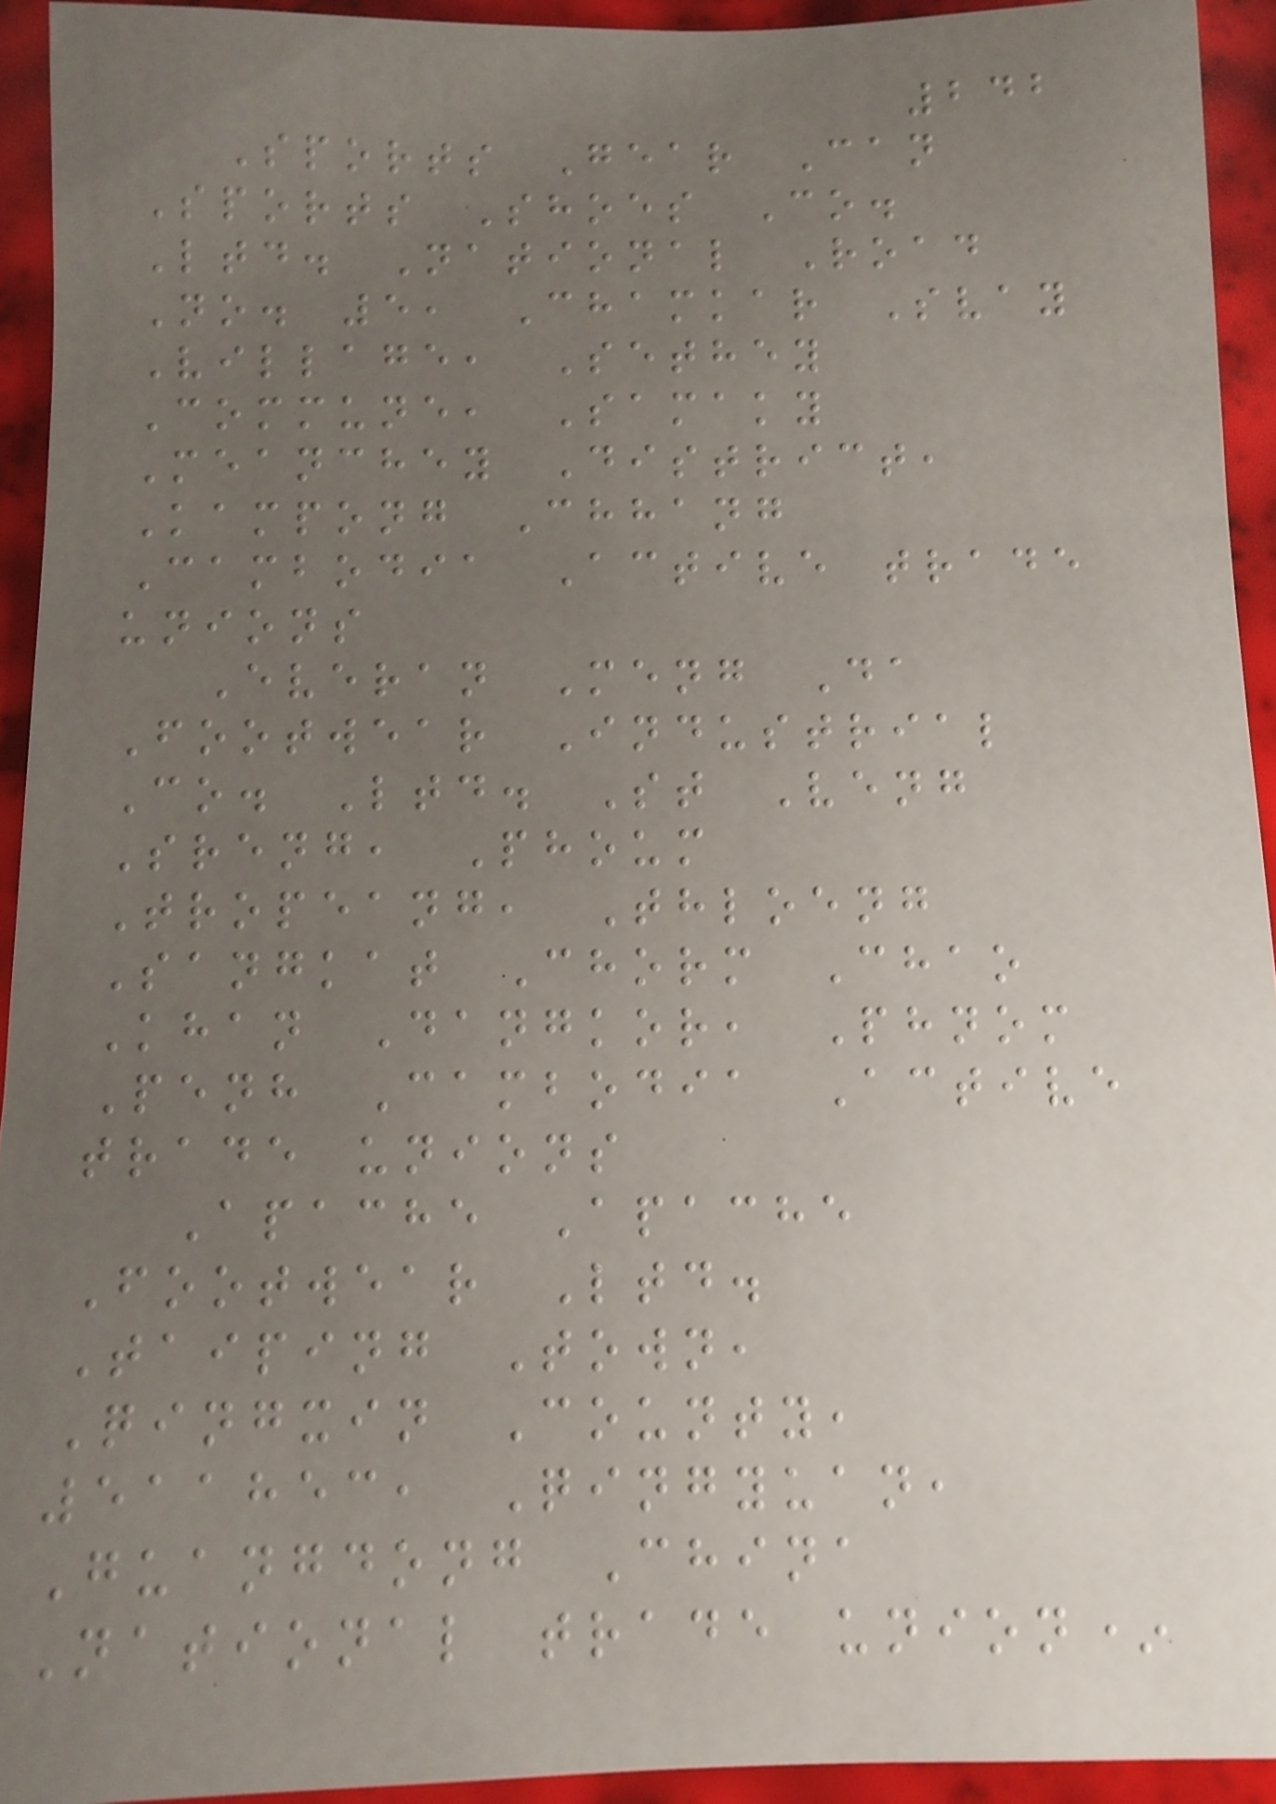242
Sports Gear Can
Sports Shoes Co.
Ltd. National Road
No. 5, Chamkar Svay
Village, Sethey
Commune, Samaky
Meanchey District,
Kampong Chhang
Cambodia Active trade
unions
Everan Meng Da
Footwear Industrial
Co. Ltd. St Veng
Sreng, Phoum
Tropeang, Thloeng
Sangkat Chorm Chao
Khan Dangkor, Phnom
Penh Cambodia Active
trade unions
Apache Apache
Footwear Ltd.
Taiping Town,
Qingxin County,
511853, Qingyuan,
Guangdong China
National trade union*
